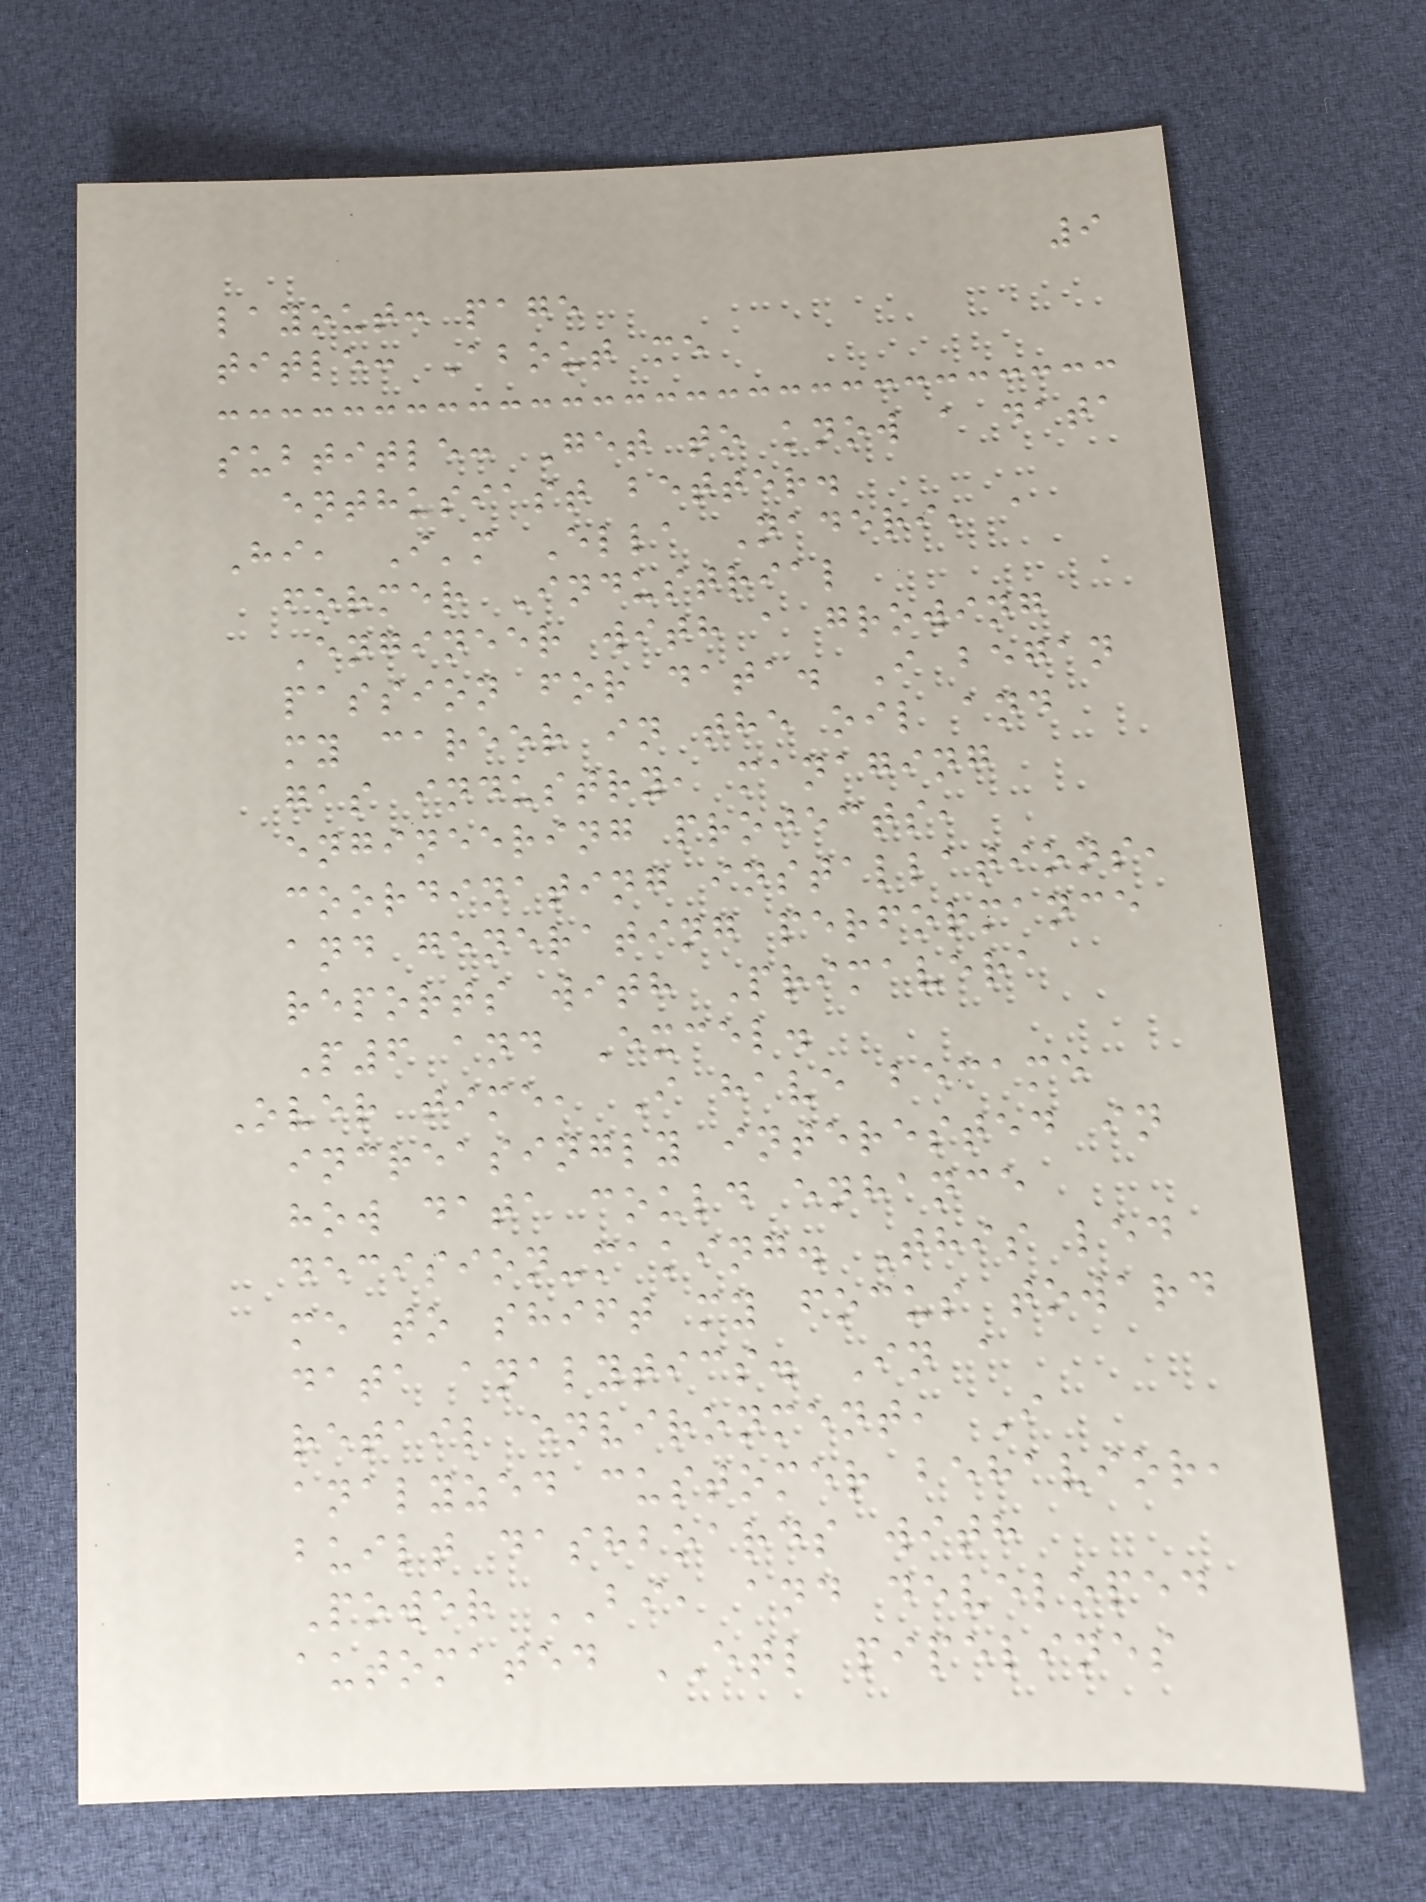9
layout: page
title: About me
subtitle: Get to know a data
enthusiast better.
Hi, I'm Ella Naderi, a
former Industrial
Engineer with a growing
passion for data. I began
my career in the oil and
gas industry, managing
engineering projects,
coordinating installations,
and generating performance
reports with Primavera
P6 and Excel.
Over time, I have became
increasingly interested in
how data could enhance
decision-making. This led
me to shift my focus toward
data analytics. In a
retail environment, I
analyzed customer behavior,
built dashboards with
Power BI, and developed
automated ETL pipelines
